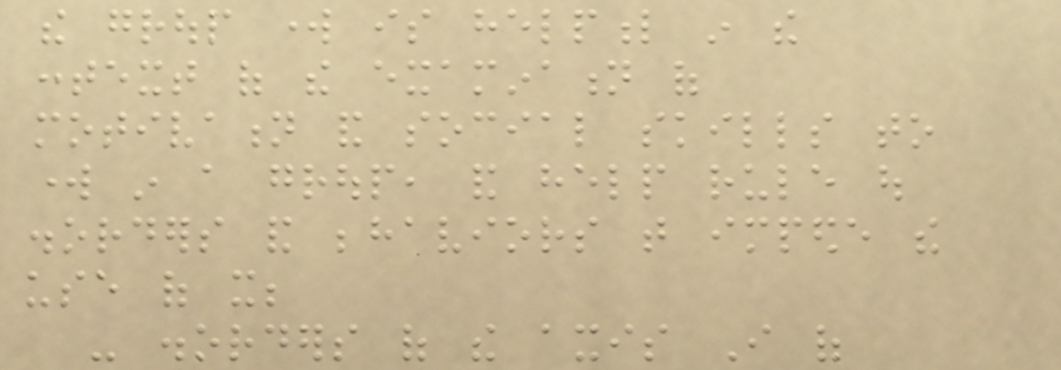the group work is helpful in the
context of the examination of
motivation and social skills to
work in a group, and help rule out
disorders and behaviors that impede the
use of it;
- disorders of the axis I of
